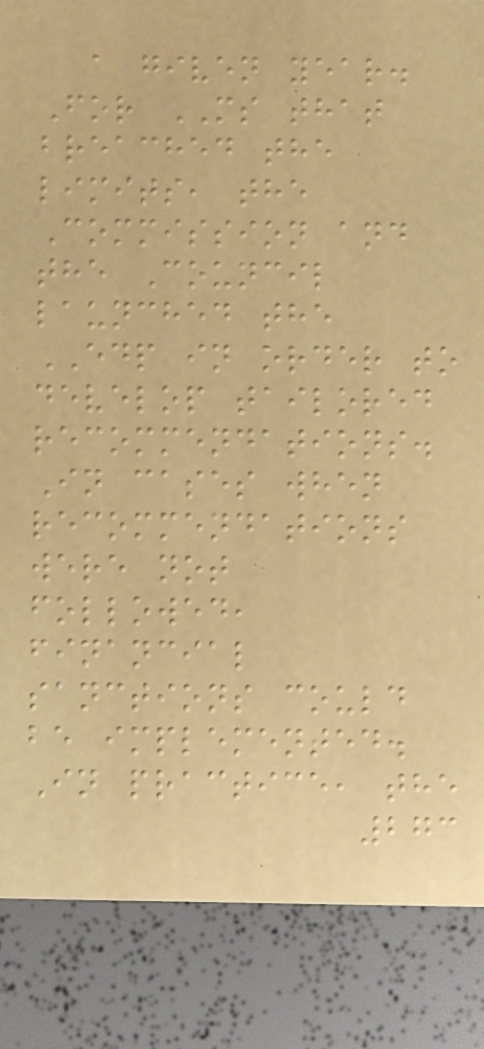a given year.
For MS that
breached the
limits, the
Commission and
the Council
launched the
EDP in order to
develop tailored
recommendations.
In cases when
recommendations
were not
followed,
financial
sanctions could
be implemented.
In practice, the
273
